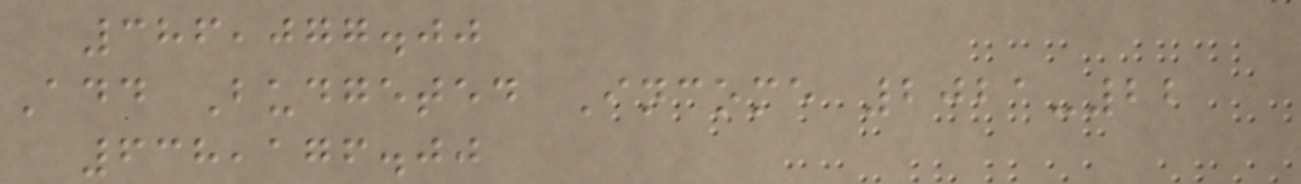386,077.00
Add Budgeted Income 2021-22
638,176.00
